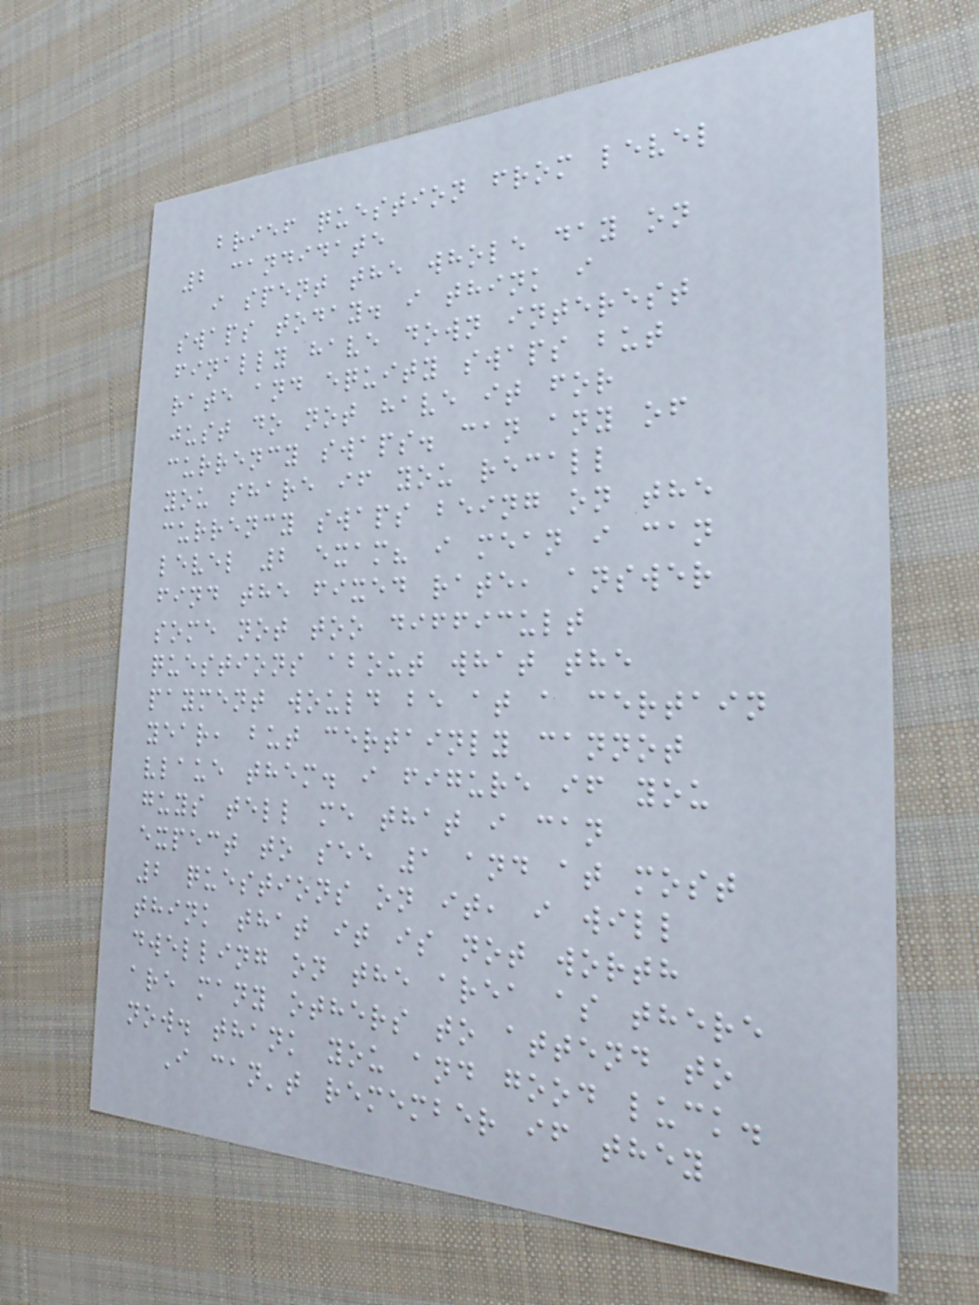brief question from level
2 candidate
i spent the whole day on
swaps today. i think i
finally have down interest
rate and equity swaps but
just do not have it for
currency swaps. can any of
you share if you recall
currency swaps being on the
level 2 exam? i mean i can
find the fixed rate, answer
some not too difficult
questions about what the
payment would be at a certain
year, but certainly cannot
vlaue them. i figure if you
guys tell me that i can
expect to see 1 and at most
2 questions on it, i will
think that it is not worth
dwelling on the area as there
are many others to attend to
now. thank you and good luck.
I can't remember if they
